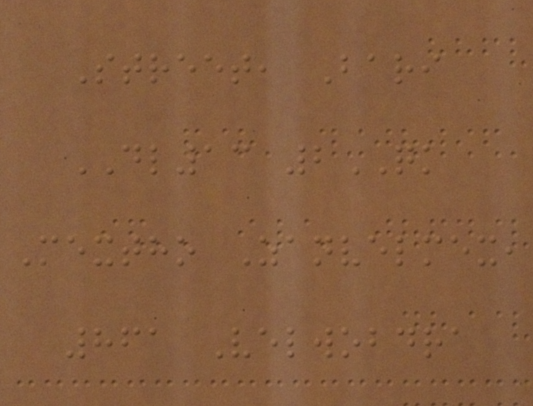Street, Bari
DL13 2QK
Mextho Zanvelmex,
861 Velwobdra
